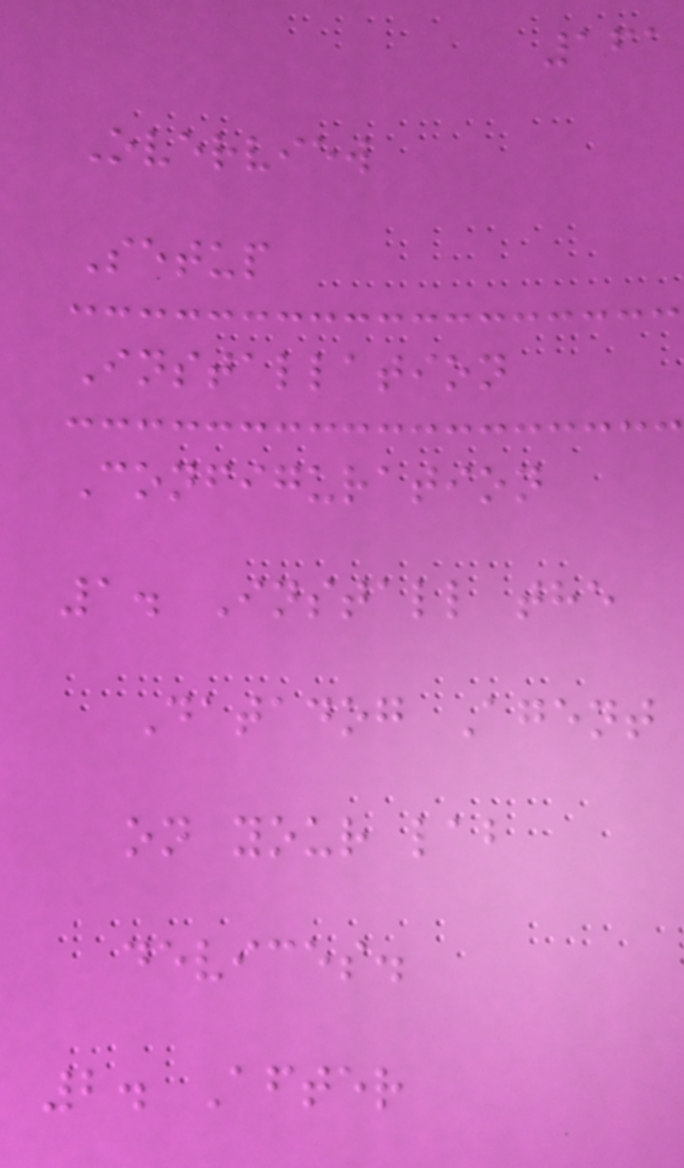161
Overview
Setup
Installation
Configuration
1. Install the
Datadog Agent
on your lab
devices.
2. After
